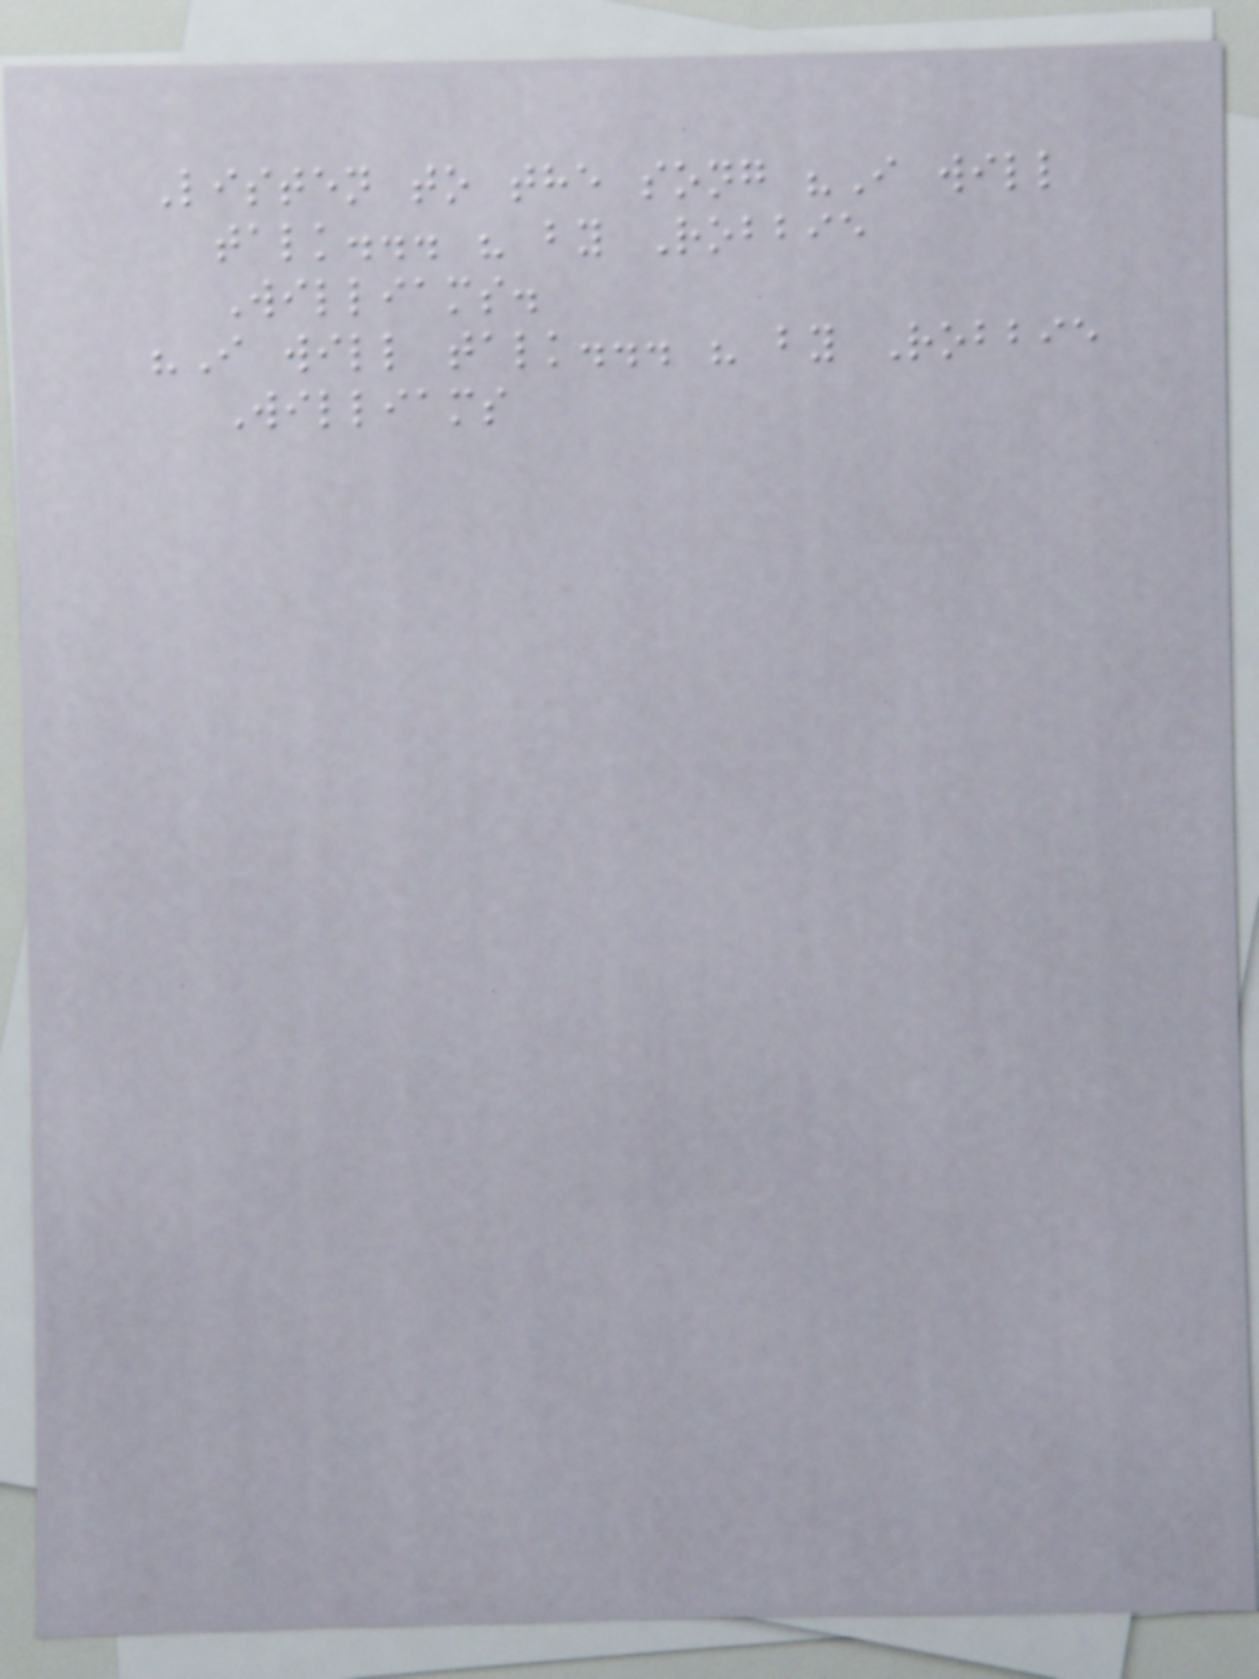Listen to the song "I will
talk... " by Robbie
Williams.
"I will talk... " by Robbie
Williams
